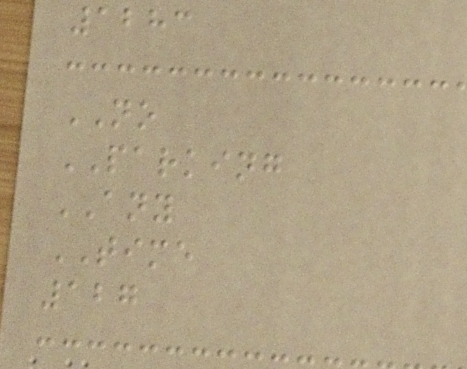1283
NO
PARKING
ANY
TIME
127
